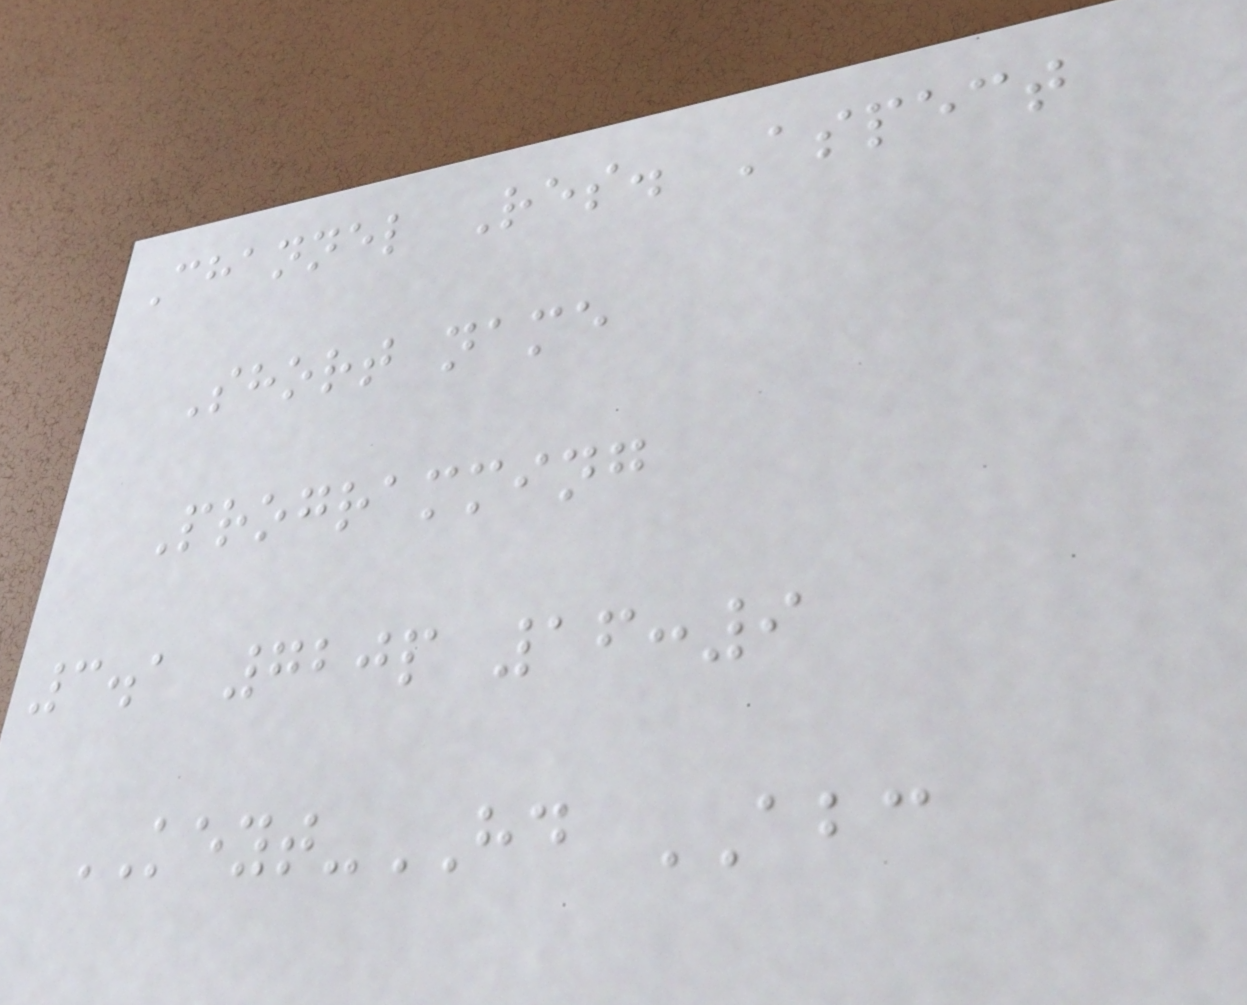Channel Res. Aspect
Short name
Programming
3.1 720p 16:9
KEYT-HD ABC
